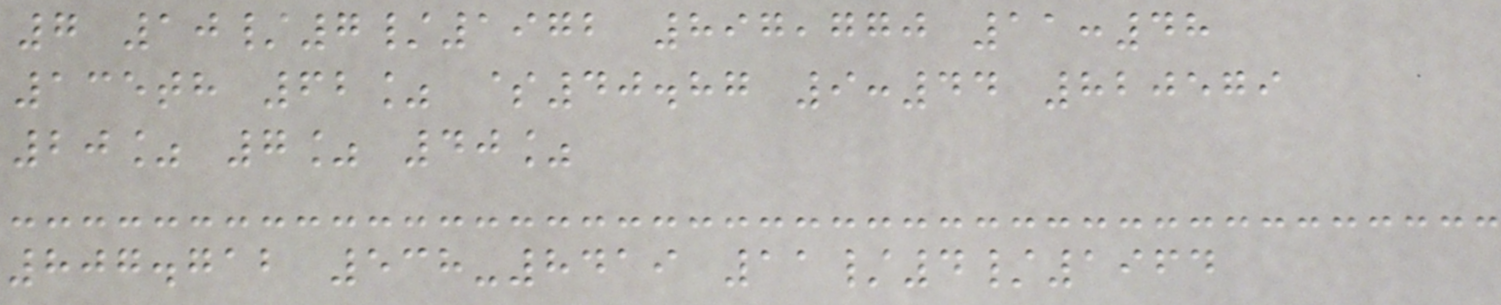7 10/7/1972 897,770 11:48
135th 62% $40.87 9:44 820579
20% 7% 40%
807.712 538-8419 11/4/1964
